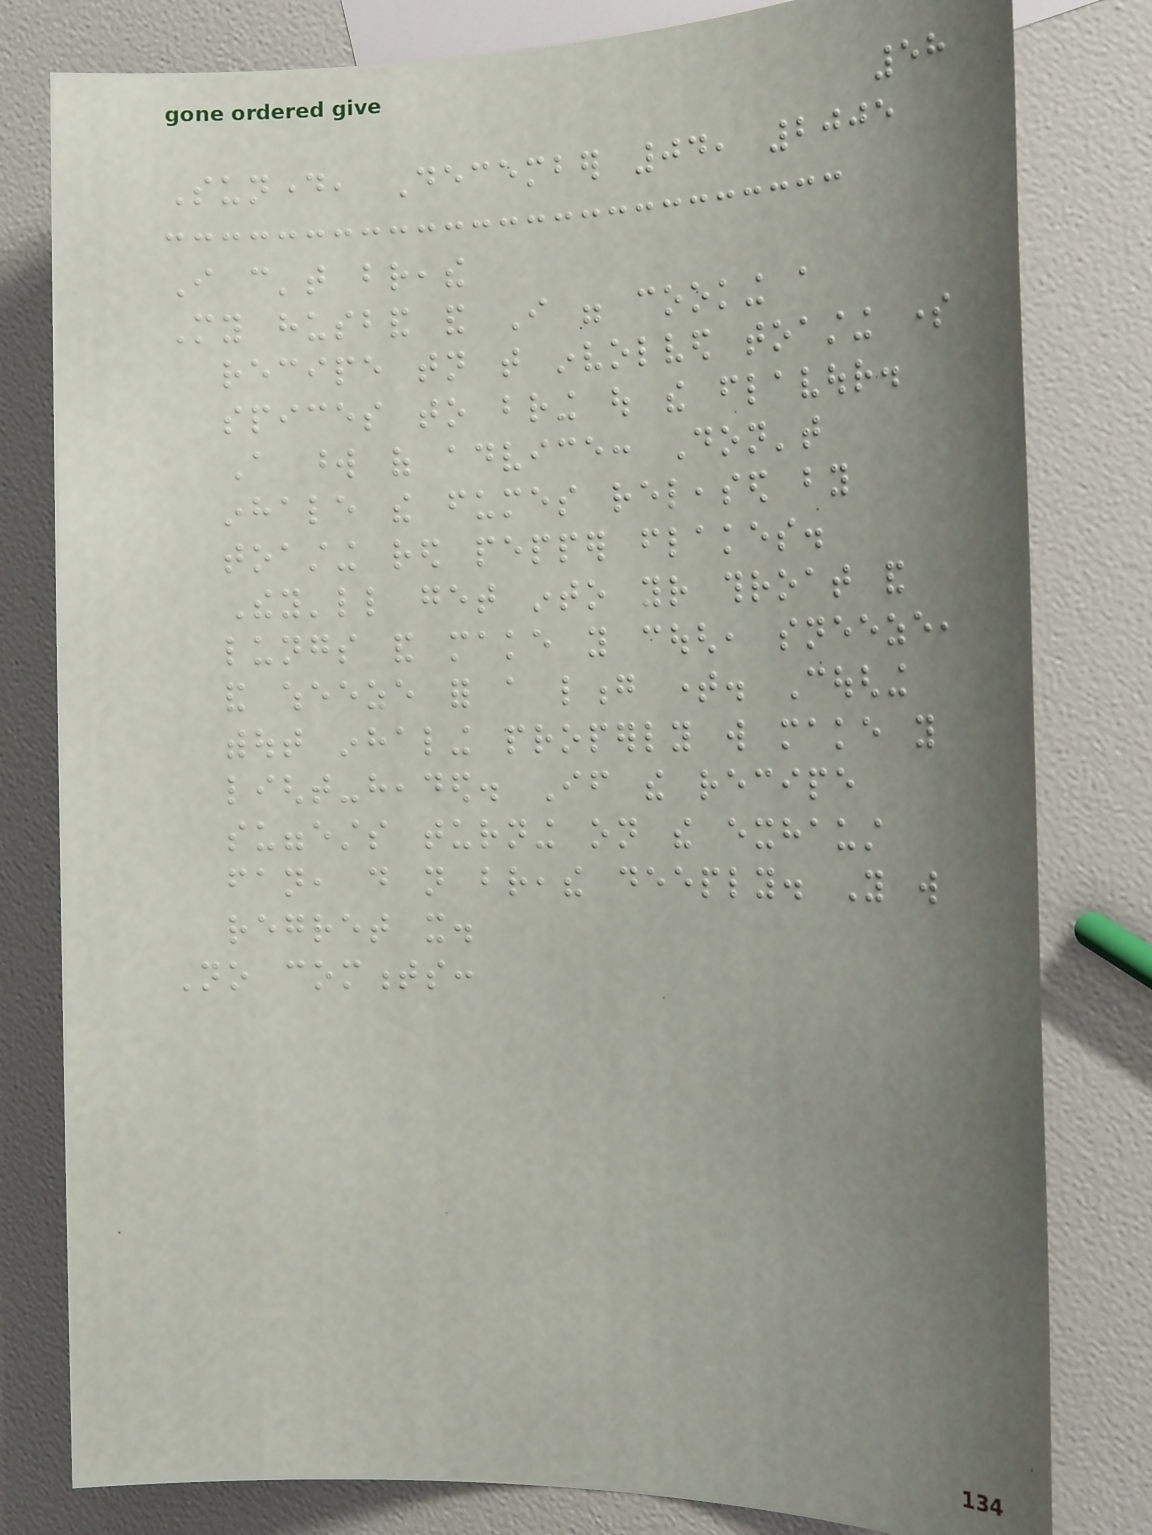58
Sunday, December 04, 2005
I can't breathe
My husband and I were cooking a
recipe tonight that involved toasting some
spices to bring out the flavour.
A word of advice: Don't
inhale the fumes released by
toasting red pepper flakes.
They'll get into your throat and
lungs and make you cough, sneeze,
and wheeze for a long time. Coughing
without inhaling properly will make you
light-headed. If the recipe
suggests turning on the exhaust
fan, do not breathe deeply. You will
regret it.
No comments:
